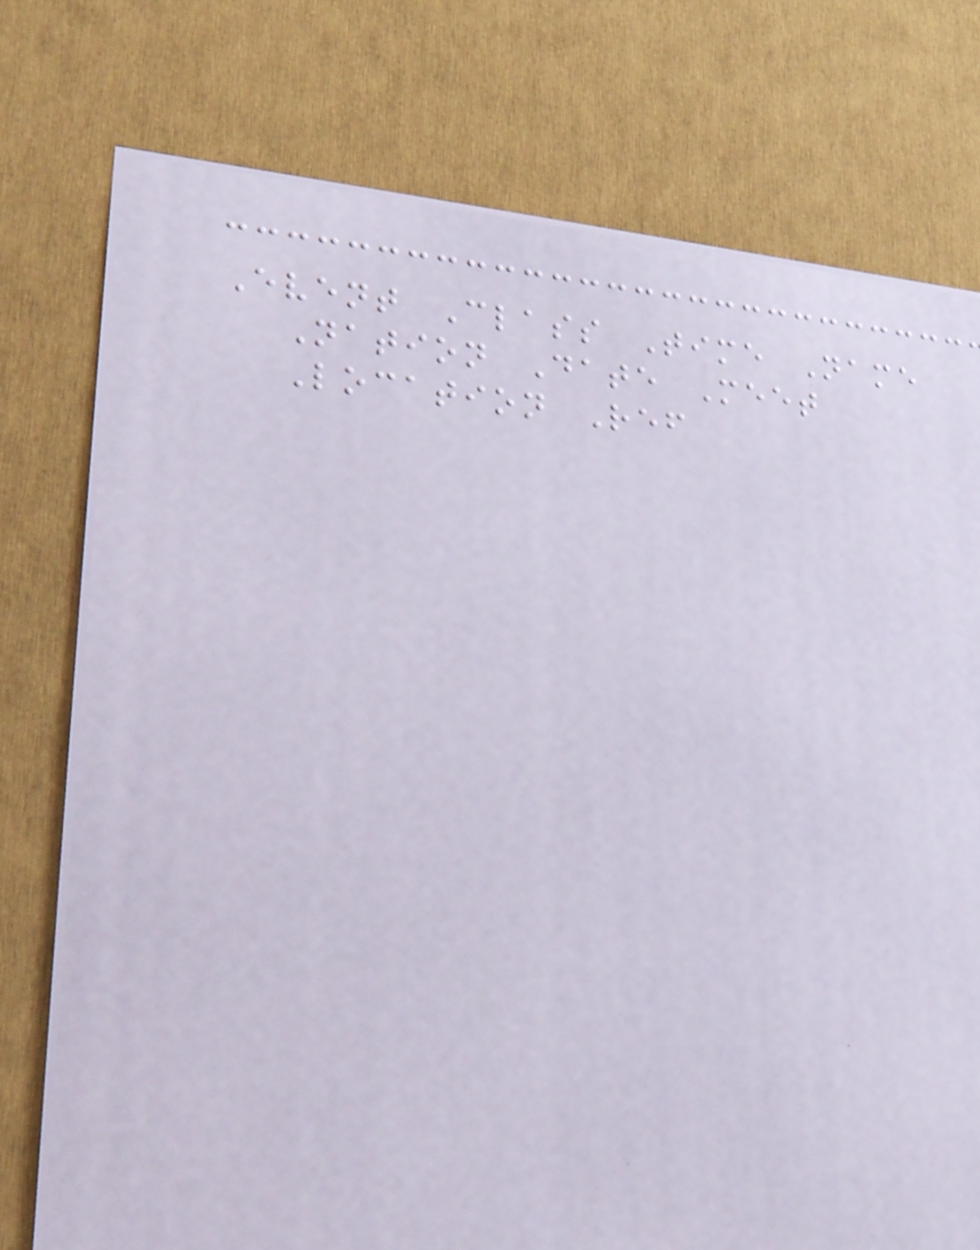Event Class Time Name
Nation Date Meet
Location Ref
